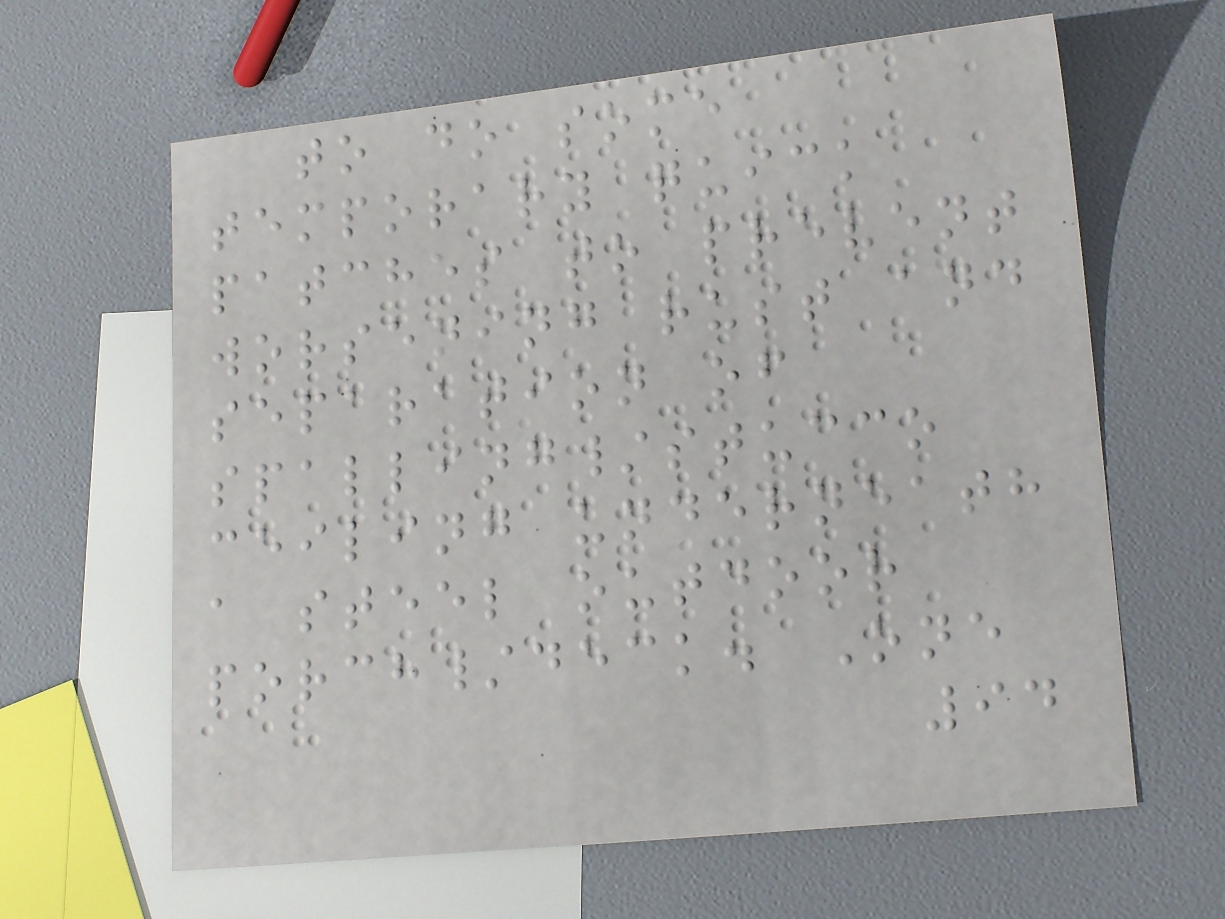to do some
temporary quick
patches to prevent
worsening rust and
separation of
spalling/stucco
ceiling underneath
a steel outdoor
porch/deck. One
94
